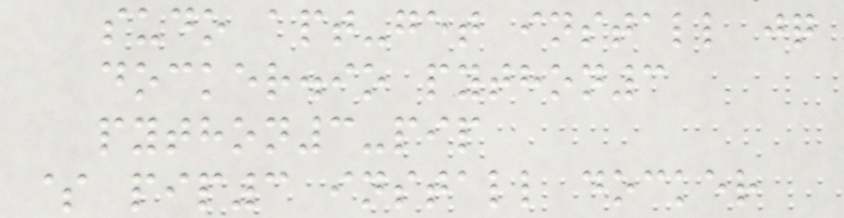sudo apt-get install jq
docker.io python3
python3-pip
$ pip3 install docker
